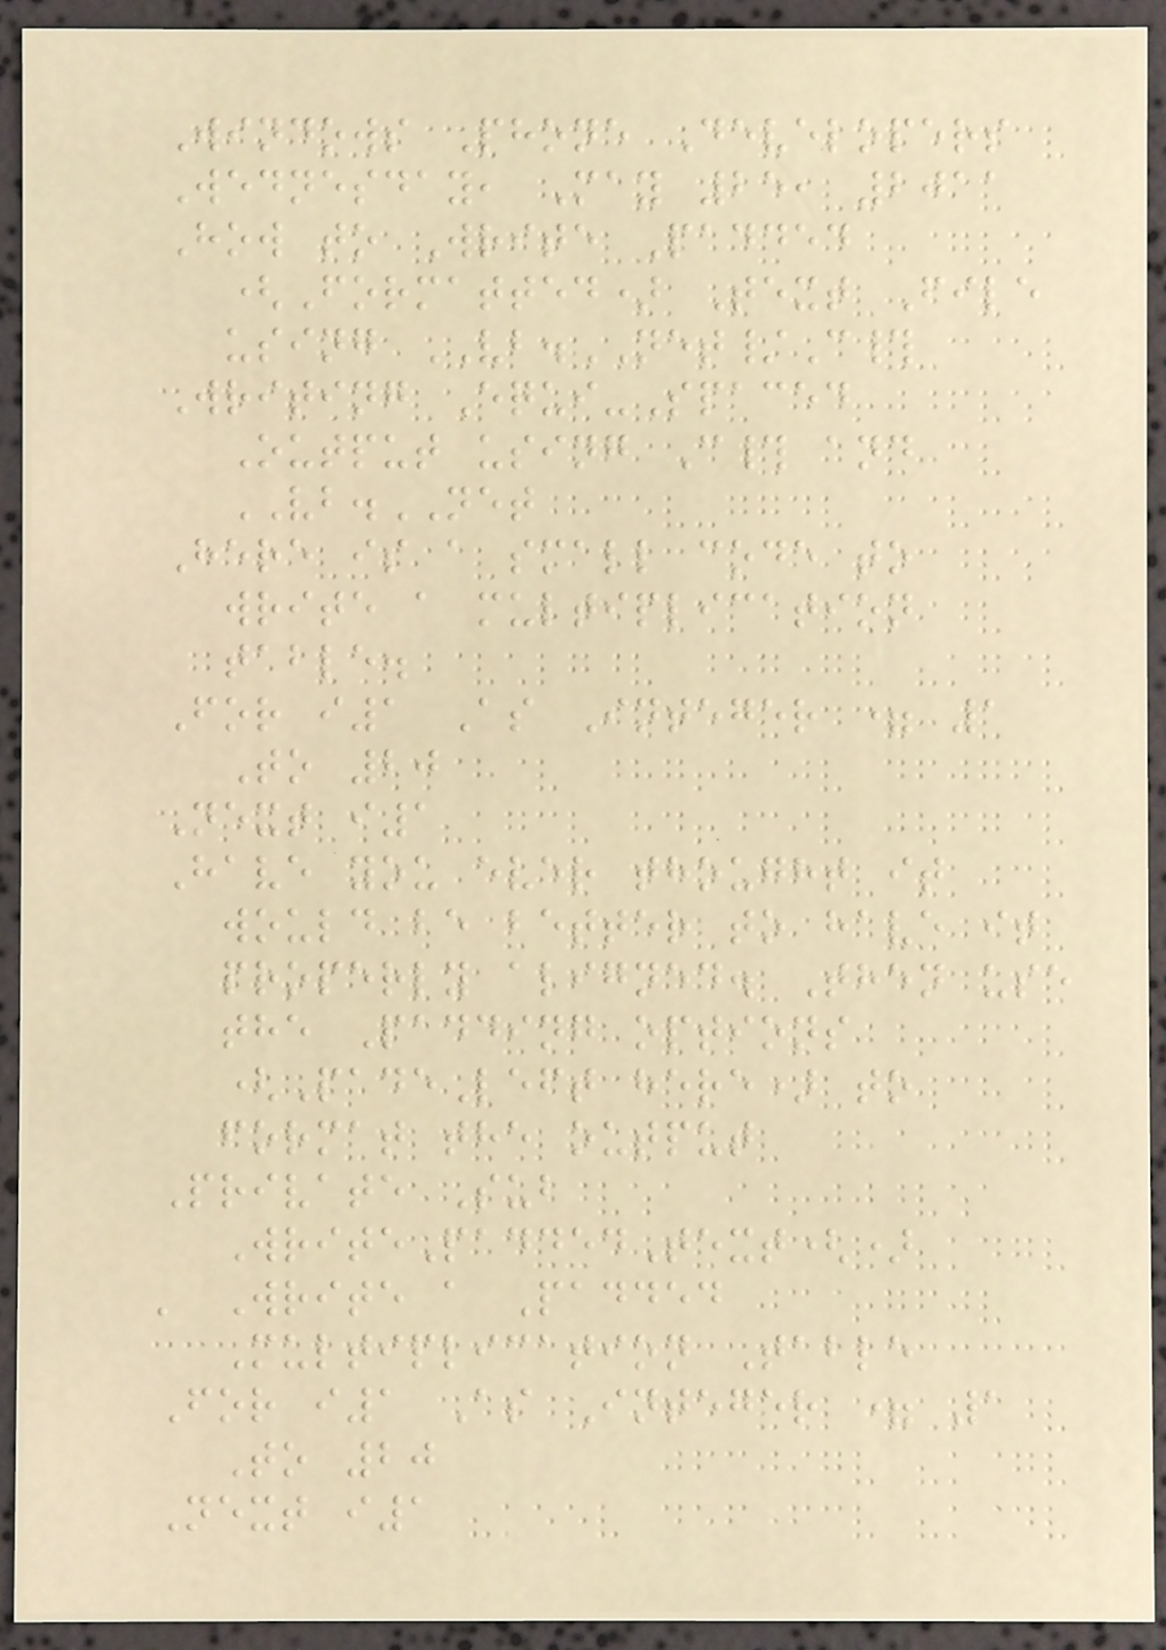Windows Phone Developers
Wednesday, May 25, 2011
How to Write Padded
(Formatted) Text File
using VB.NET/C#
Writing Equi-Spaced
Output using C# and
VB.NET
Here is a small code to
write a multiplication
table.
For i1 As Integer = 1
To 20
Next i1
Have you ever thought it
would be better to have it
properly aligned. Then use
the Padding options
(PadeLeft here) to
format the output
Private Sub
WritePaddedText()
' Write a Padded
Multiplication Table
For i1 As Integer = 1
To 20
Next i1
